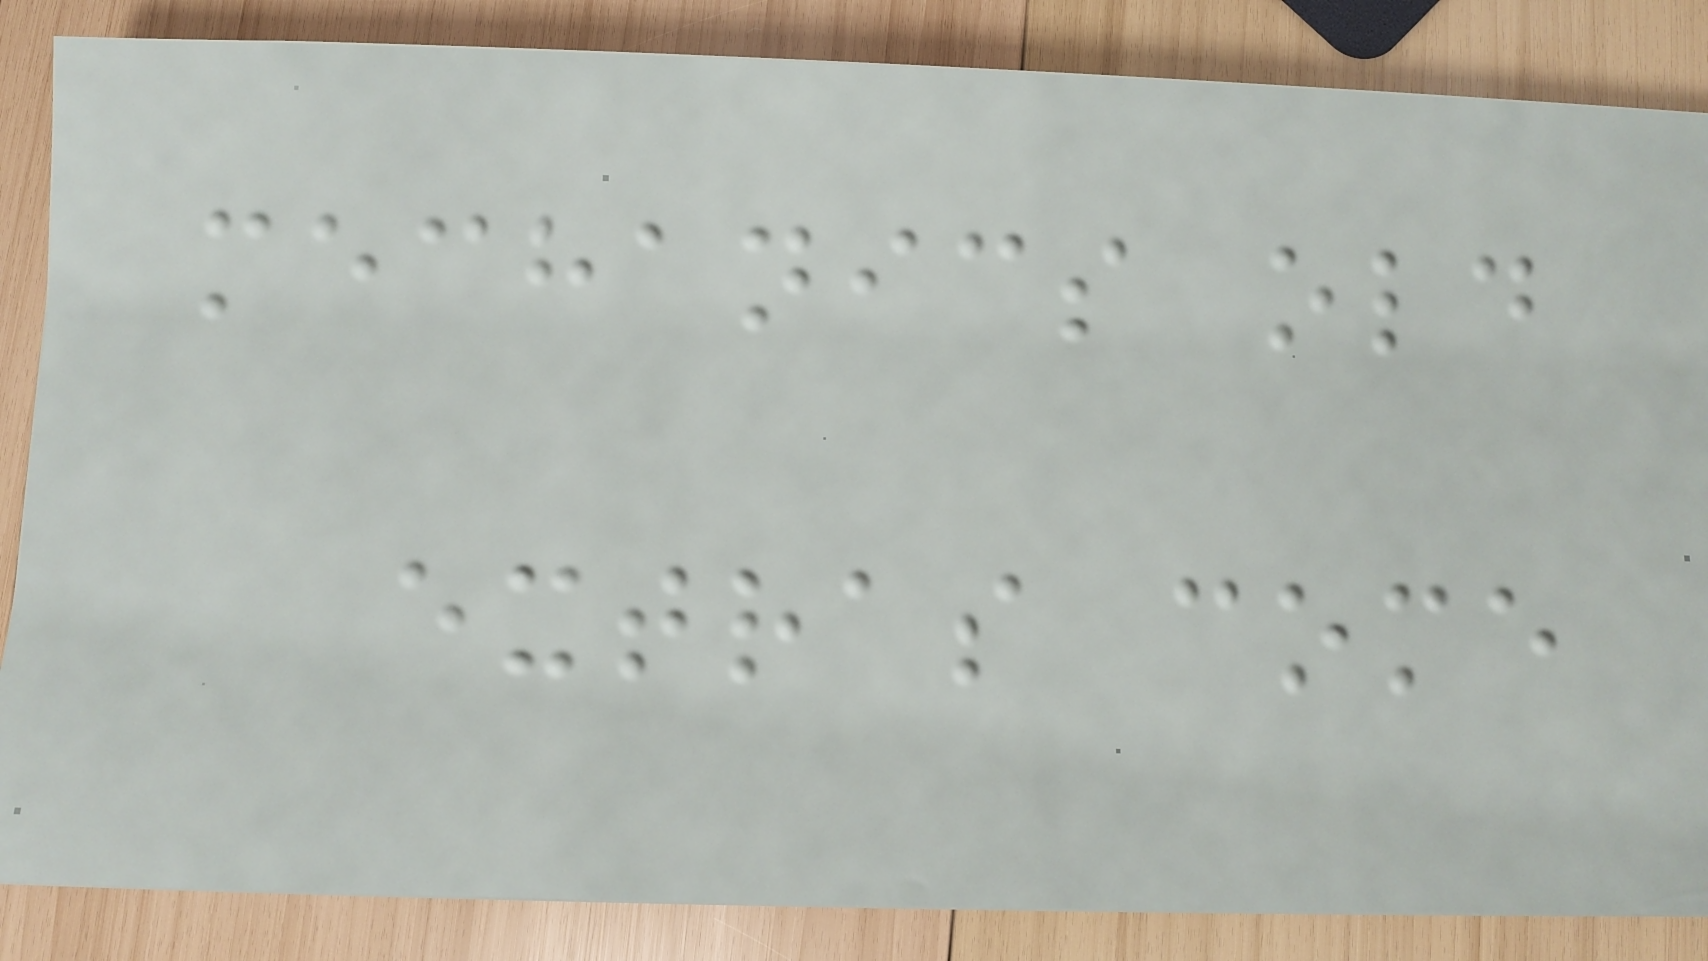mechanics old
extras come
